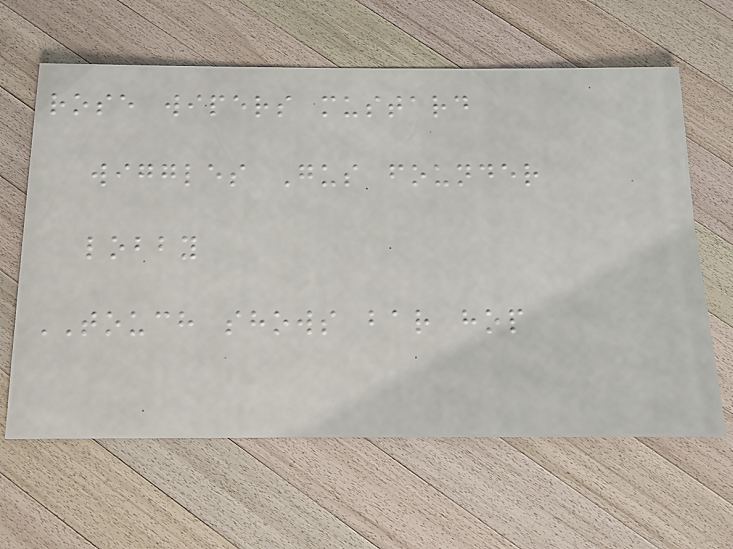rose wipers mustard
wiggles Gus founder
lobby
TOUCH shows bar hop
